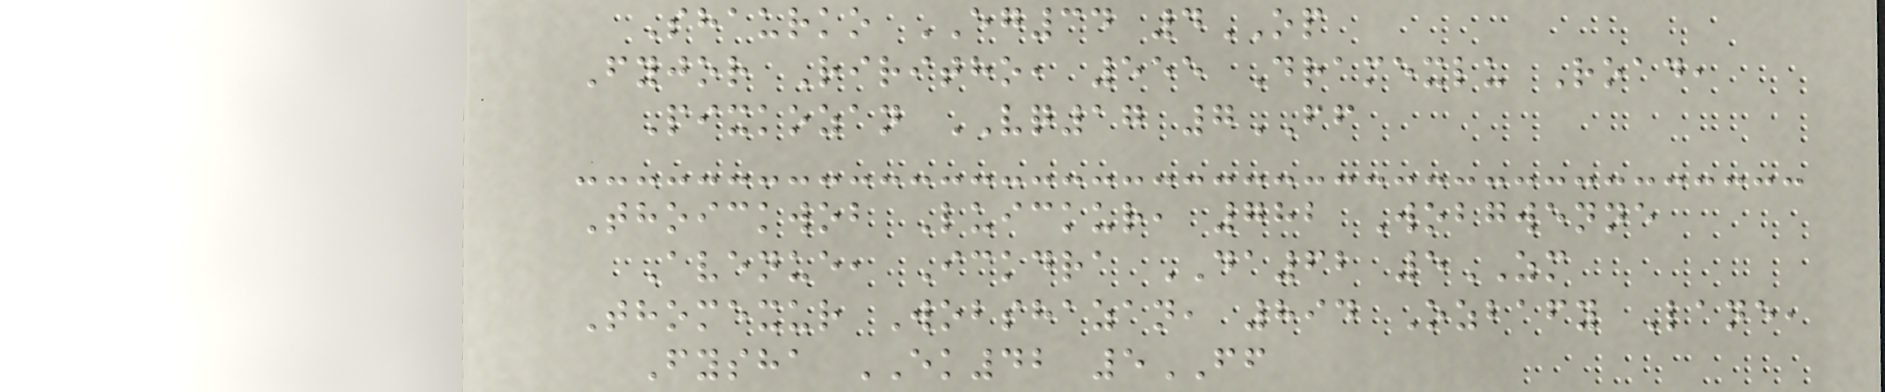Shaurko EG34 4OP
Fyjor Riritho, 555 Dramexlu Road,
Pixkozan VQ17 7FF
Thoickwob Luickur, 782 Wobgwenne
Avenue, Ickdra DA62 5ZM
Thomexur Wobshazan, 894 Ozbafy Lane,
Fysha EK42 5FF
